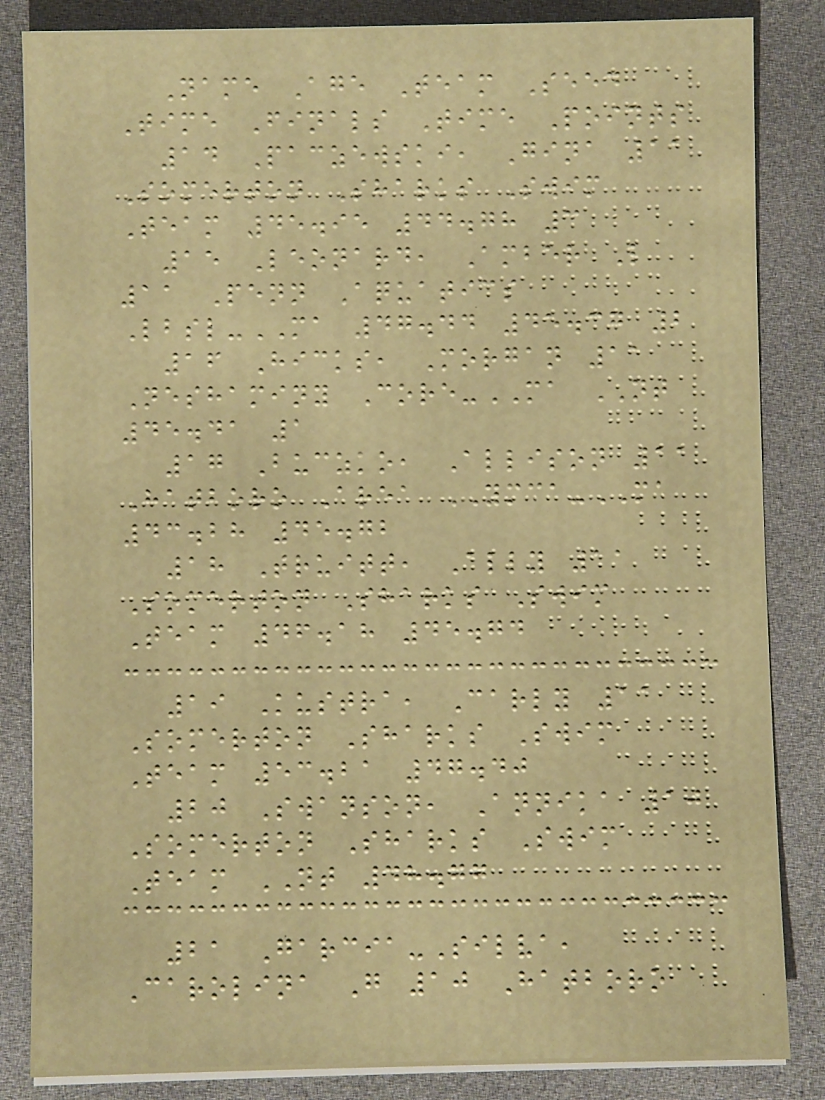Name Age Team Seed
Time Finals Time Points
14 Paczewski, Gina 11
Somerton Sharks Swim
Team 45.95 44.78 3
15 Leonard, Amber L
11 Penn Aquatics
Lbsl-MA 47.44 45.37 2
16 Hicks, Morgan 11
Neshaminy Core-MA NT
45.41 1
17 Buczko, Allison 11
Hatboro Area YMCA-MA
43.28 45.72
18 Truitt, Ally 11
Somerton Sharks Swim
Team 46.18 45.74
19 Kustra, Carly 11
Somerton Sharks Swim
Team 53.21 47.40
20 Swanson, Annika 10
Somerton Sharks Swim
Team NT 48.77
21 Garcia-Silva,
Carolina G 10 Hatboro
